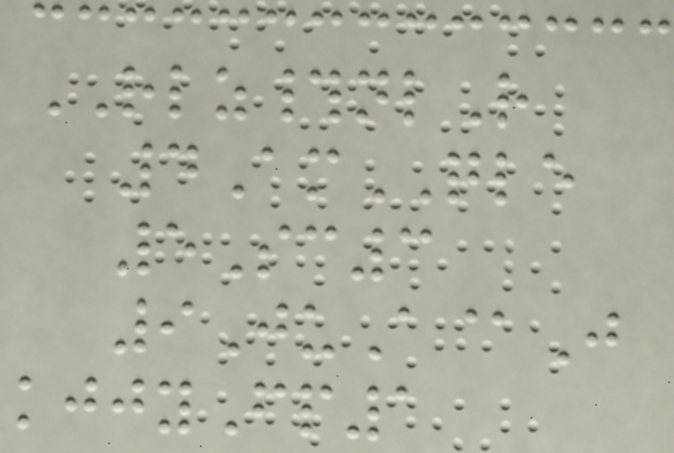RLZ#nlR
4AmQLE
5Sc3
9JuA@J
kjjyFp1
